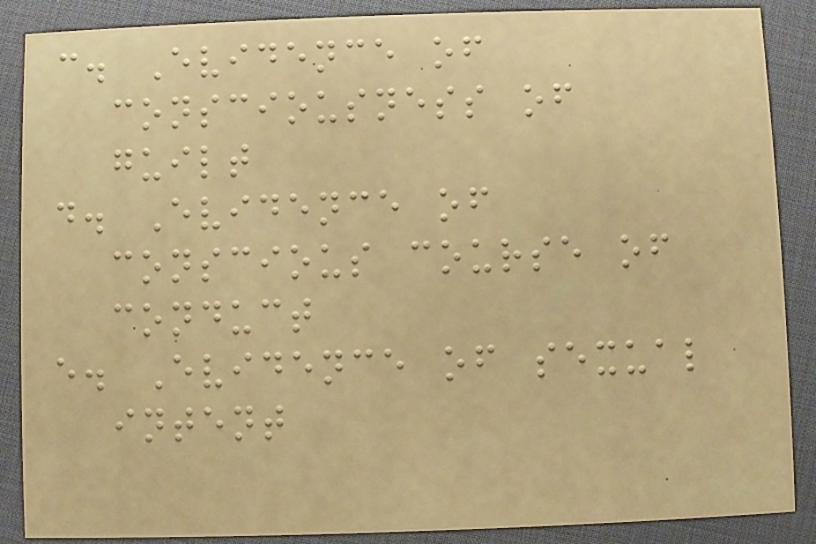c. Evidence of
consciousness of
guilt
d. Evidence of
conscious course of
conduct
e. Evidence of sexual
intent
